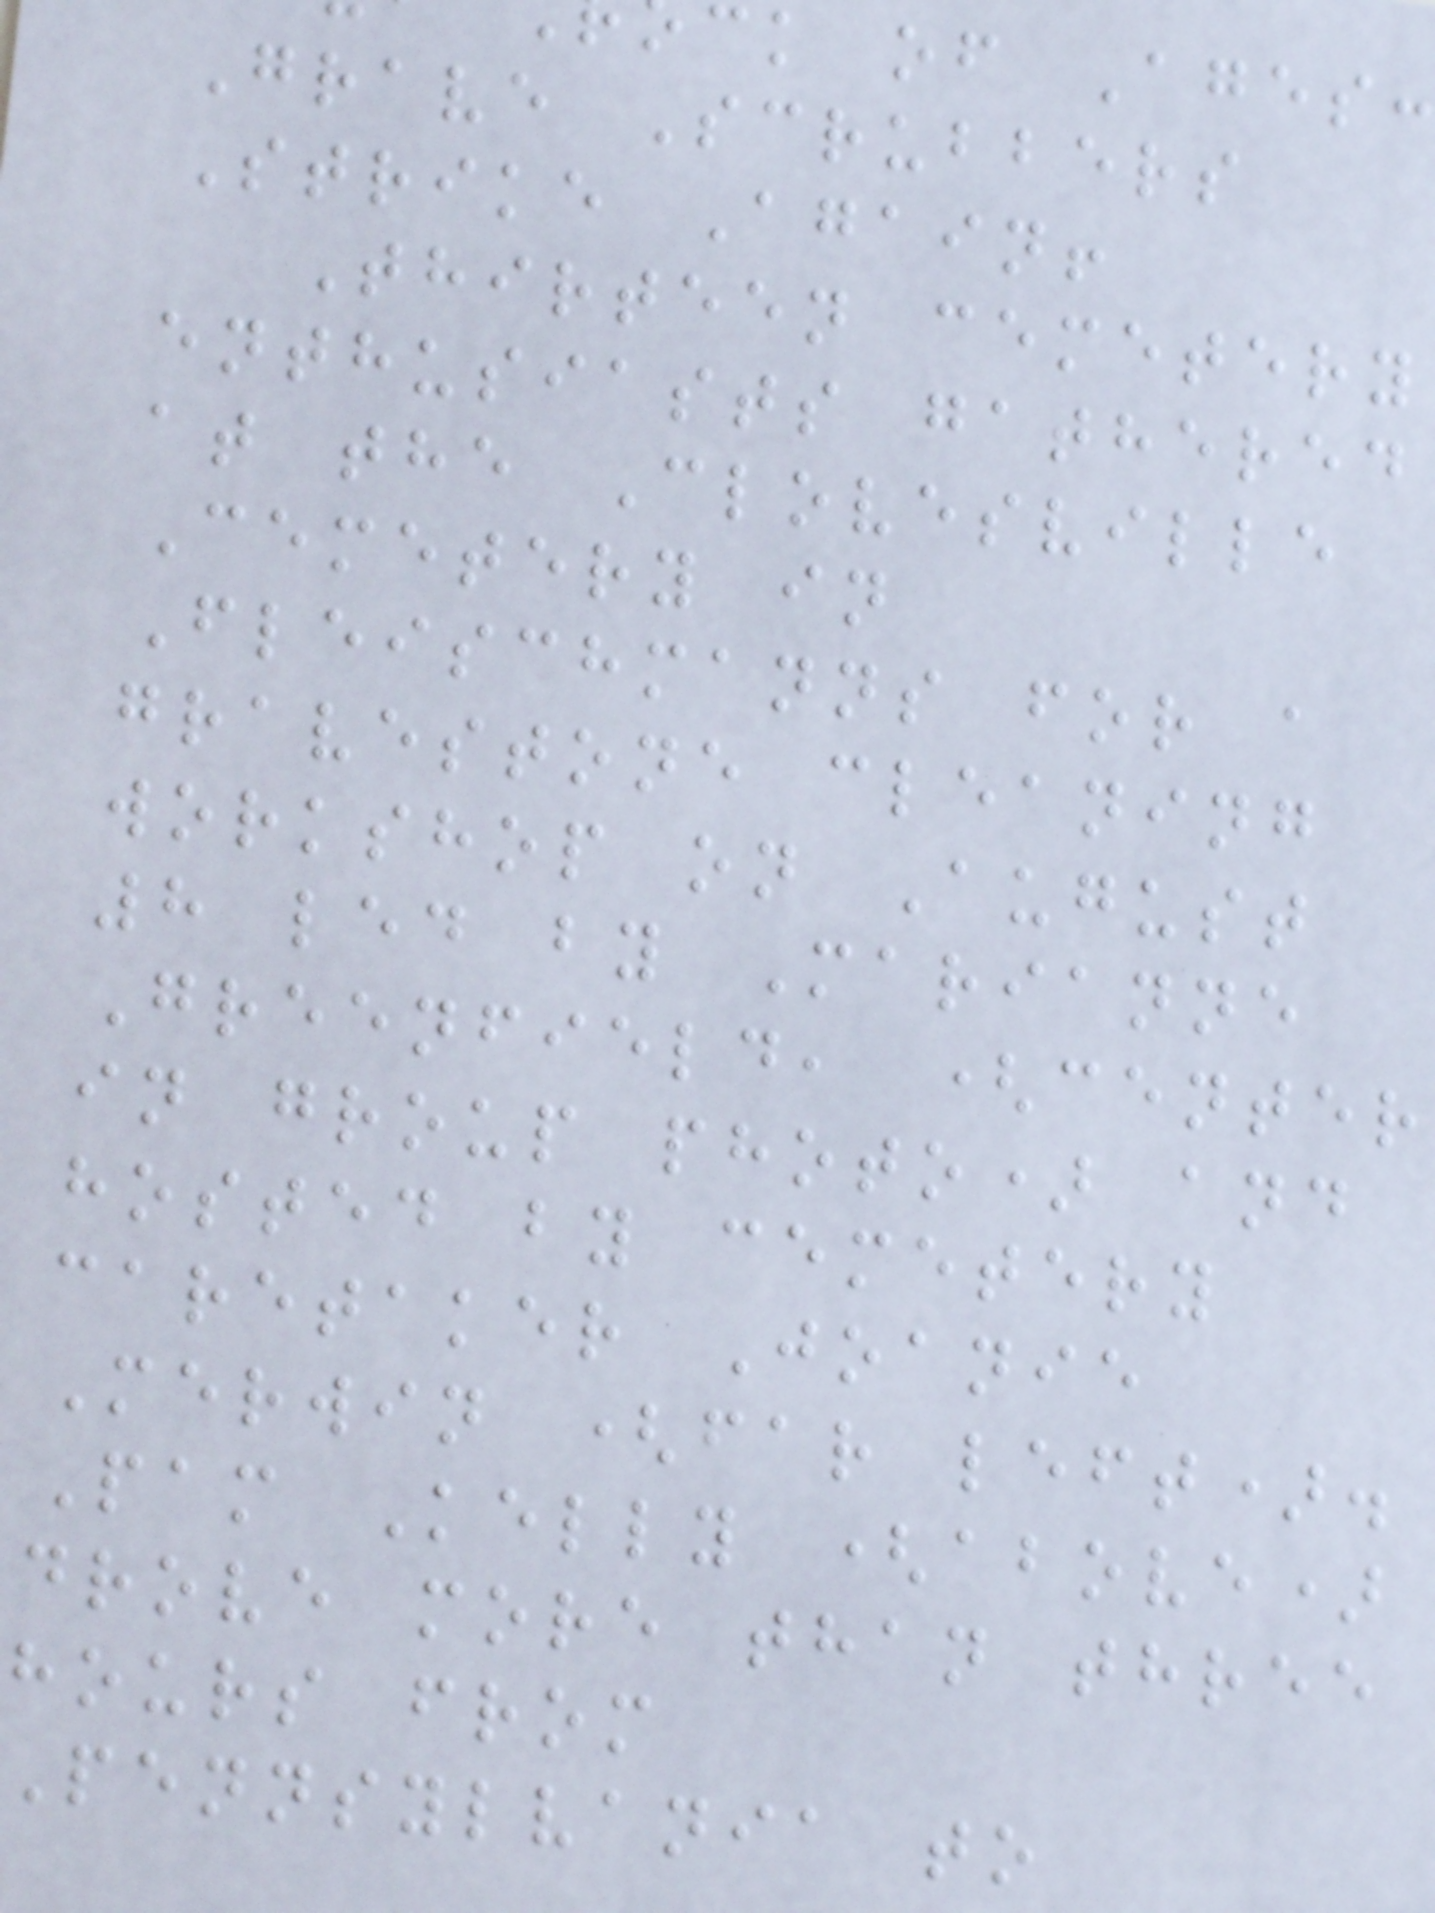ck of Ages:
Grave Scrubbers
Strike Again!
Thirteen cemetery
enthusiasts gathered
at the Clovesville
Cemetery in
Fleischmanns for a
gravestone cleaning
workshop on August
8 led by Marianne
Greenfield, (center
in group photo) and
hosted by cemetery
caretaker Joanie
Merwin (far left).
Pam Kelly (above)
drove more than three
hours from
pennsylvania to
